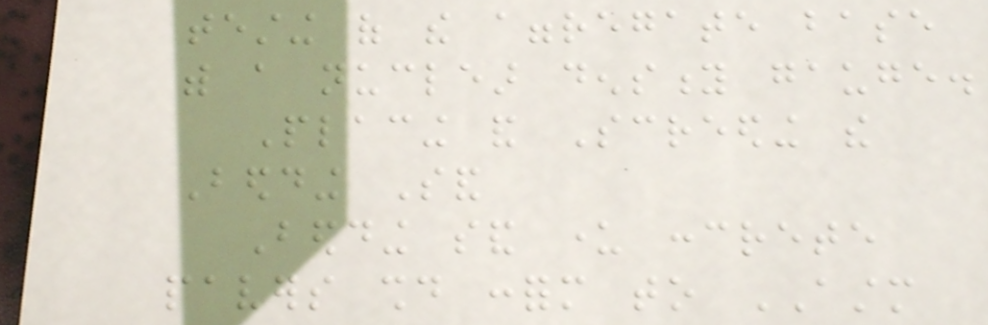testing of the aggregate base
with a nuclear density gauge.
Placing and Screeding the
Bedding Sand
Bedding sand under concrete
pavers should conform to ASTM
